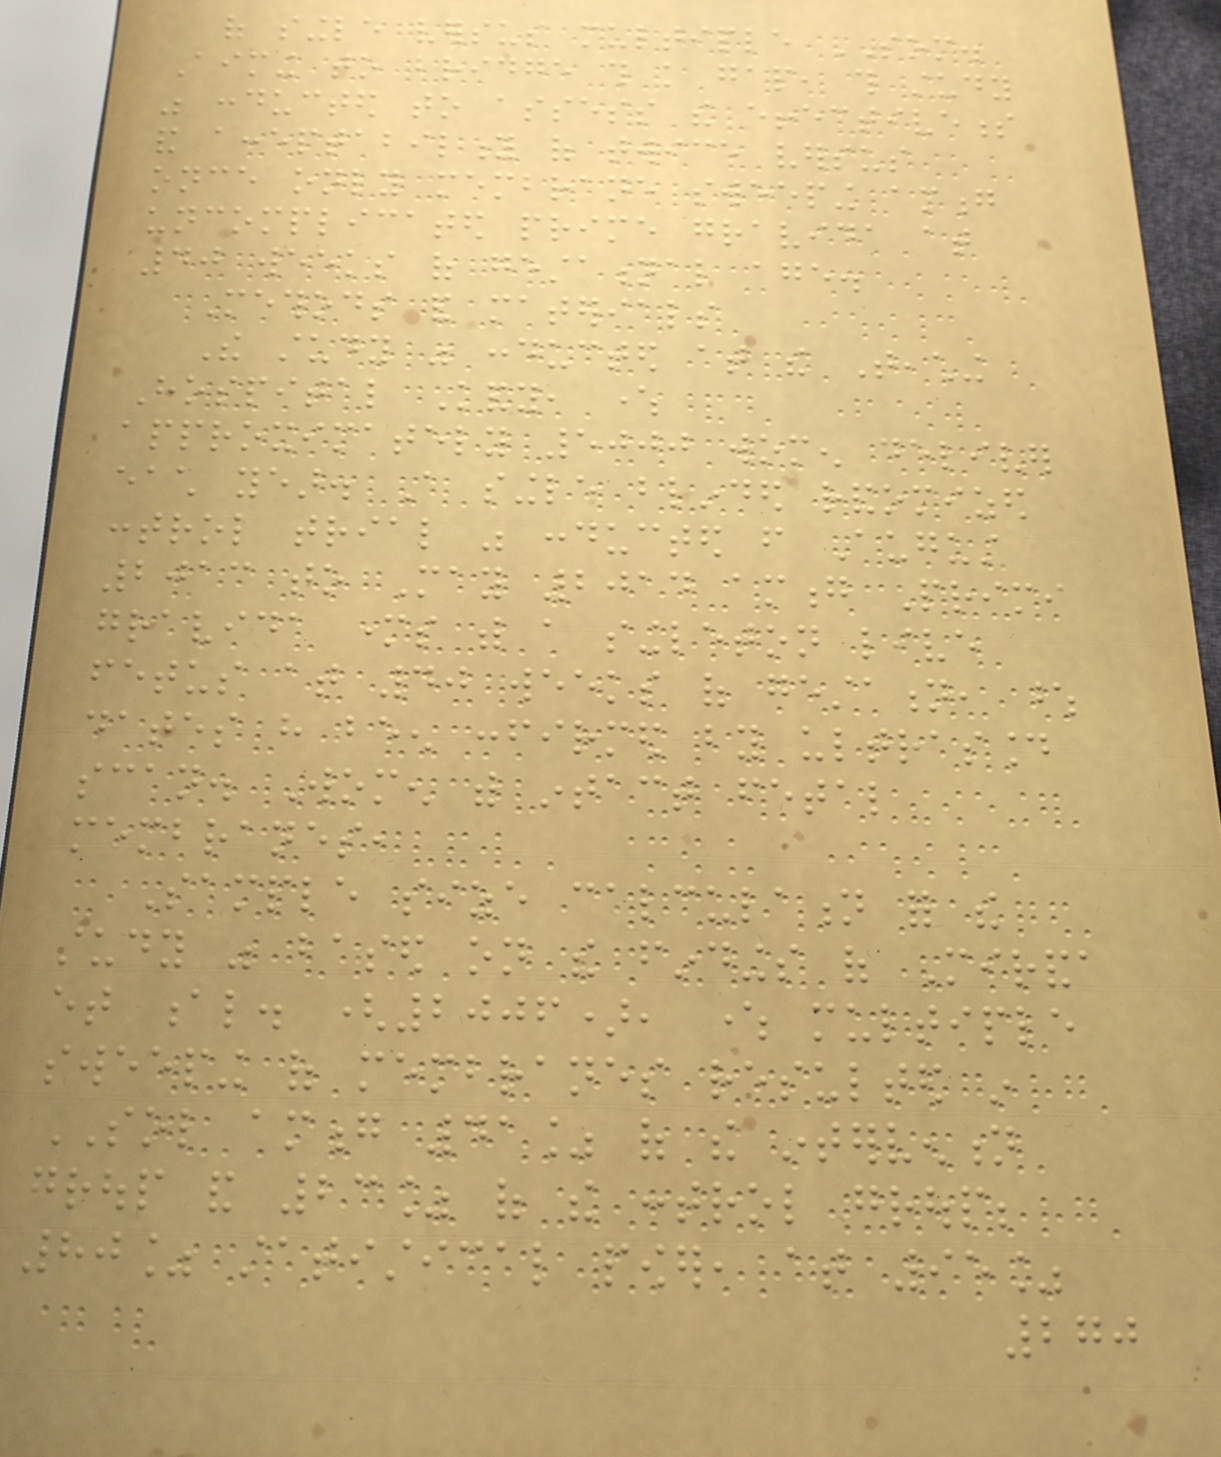of single versus multiple SOM.
Aiming to bridge this knowledge gap, this study
was conducted to assess the effectiveness
and acceptability of twice versus
once only membrane sweeping among
uncomplicated prime gravida at
40 weeks of gestational age.
Methods and materials
The study was conducted at the Teaching
Hospital Kandy, where
approximately 5000 women deliver
each year. A single blinded randomized
control trial was conducted from August
2013 to May 2014 among Primi
gravida mothers with a singleton live
fetus at 40 weeks of gestation, whose
dates have been confirmed by ultrasound
scan. Women with intact fetal
membranes,
Sample size calculation for the
study was based on the findings of Miranda
et al. (2006), where multiple
sweeping of membranes resulted in
SOL among 41% of the intervention
group and 23% of the control group;
80% statistical power, at 95%
270
